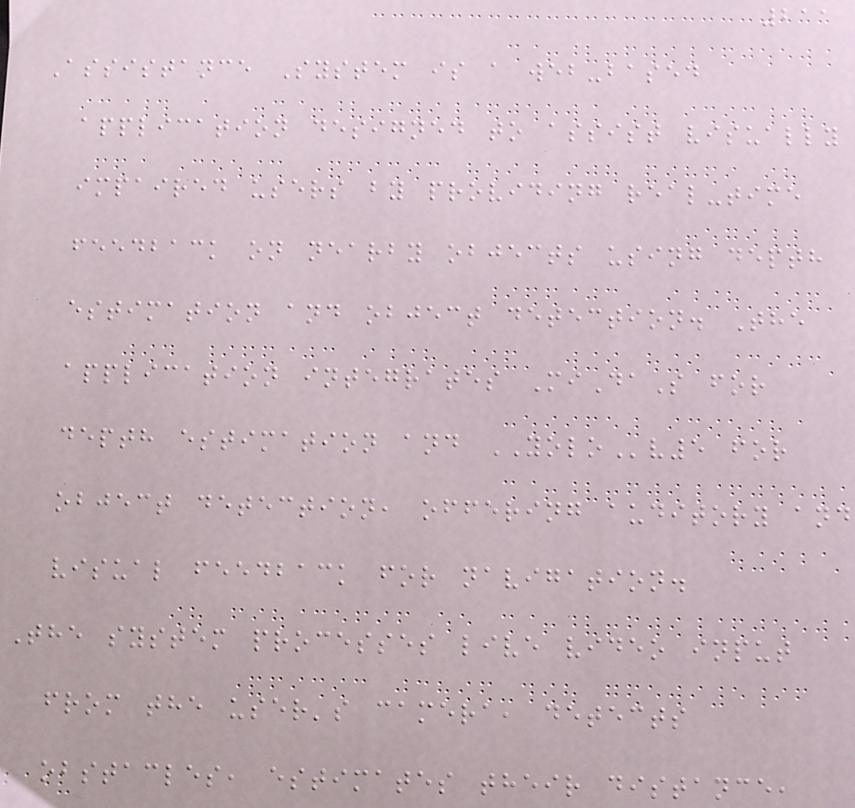211
Assistance System is a web-based
application designed to assist visually
impaired users by providing real-time
feedback on nearby objects using depth
estimation and object detection. The
application integrates MiDaS for
depth estimation and YOLOv5 for
object detection, offering auditory and
visual feedback for navigation.
The system processes live video input
from the user's camera, detects
obstacles, estimates their distance,
